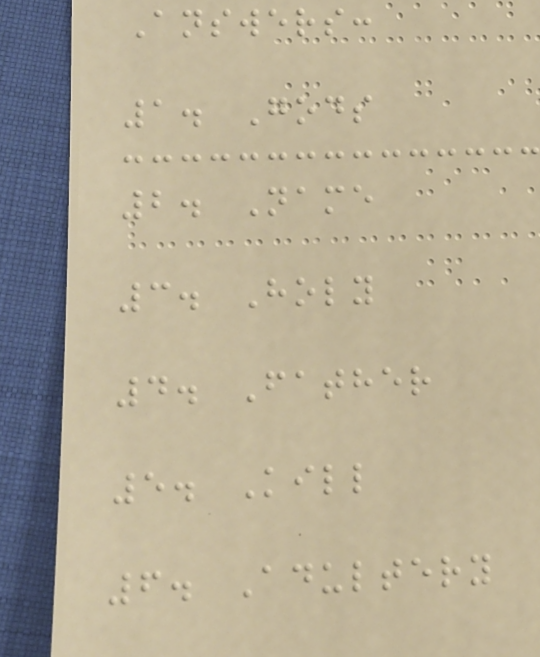Answers:
1. Gods
2. Name
3. Holy
4. Father
5. Kill
6. Adultery
